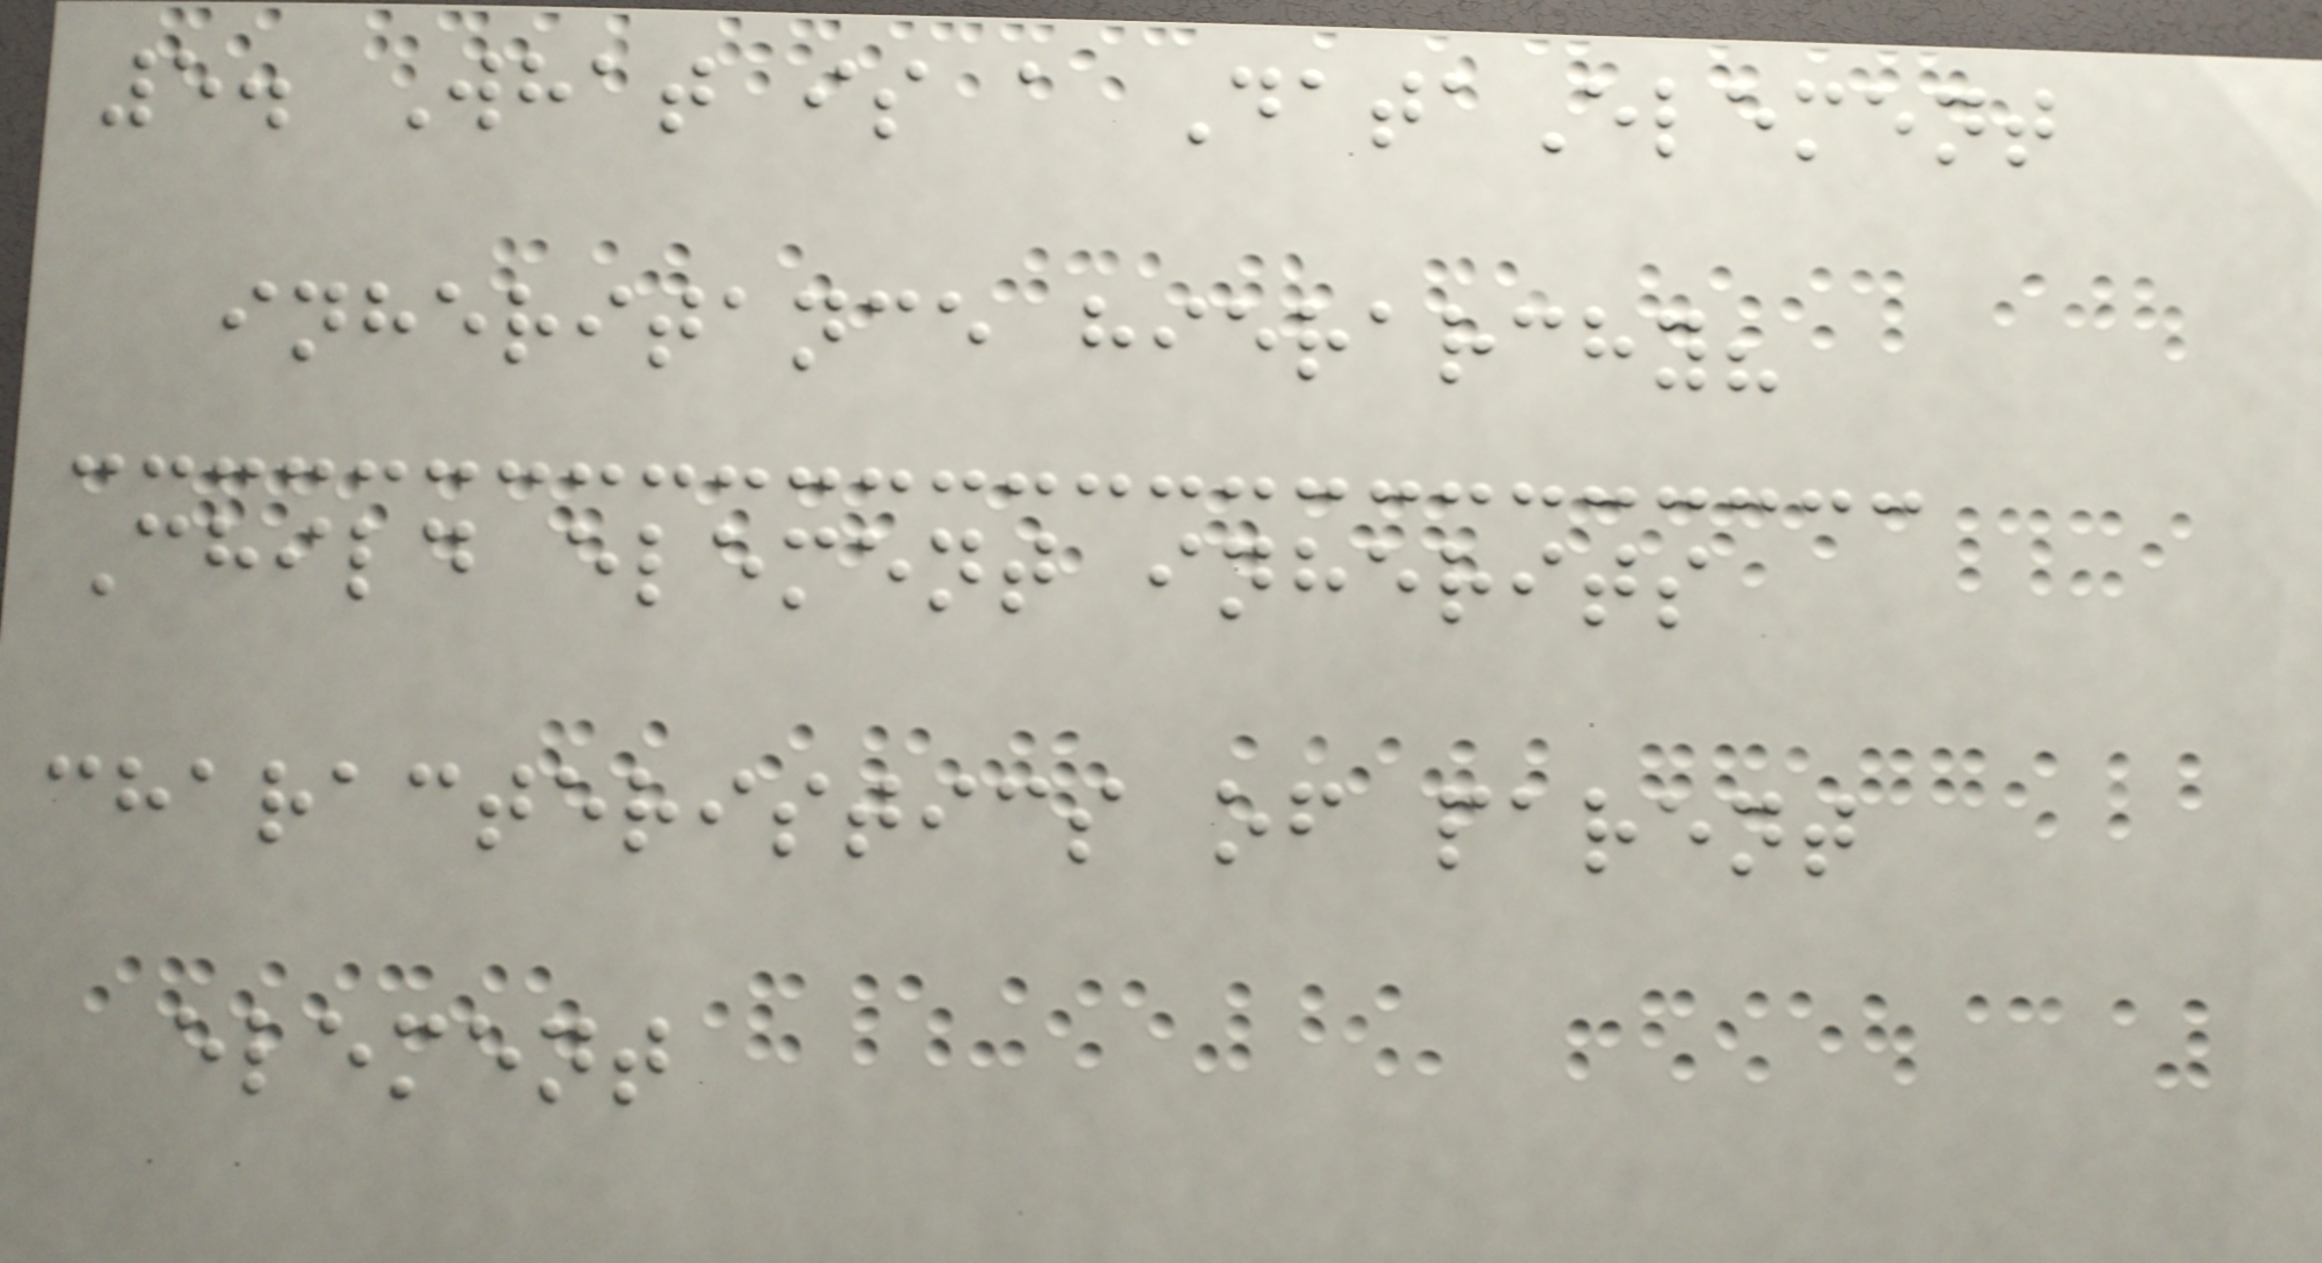5. What is a DataElement
inheritance hierarchy?
Child element inherits
characteristics of parent
element
